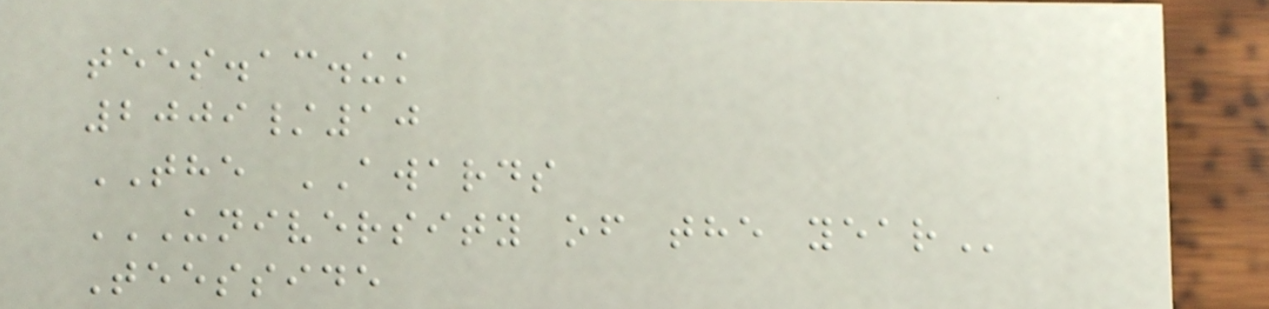tees.ac.uk
2009/10
THE AWARDS
UNIVERSITY OF THE YEAR
Teesside
